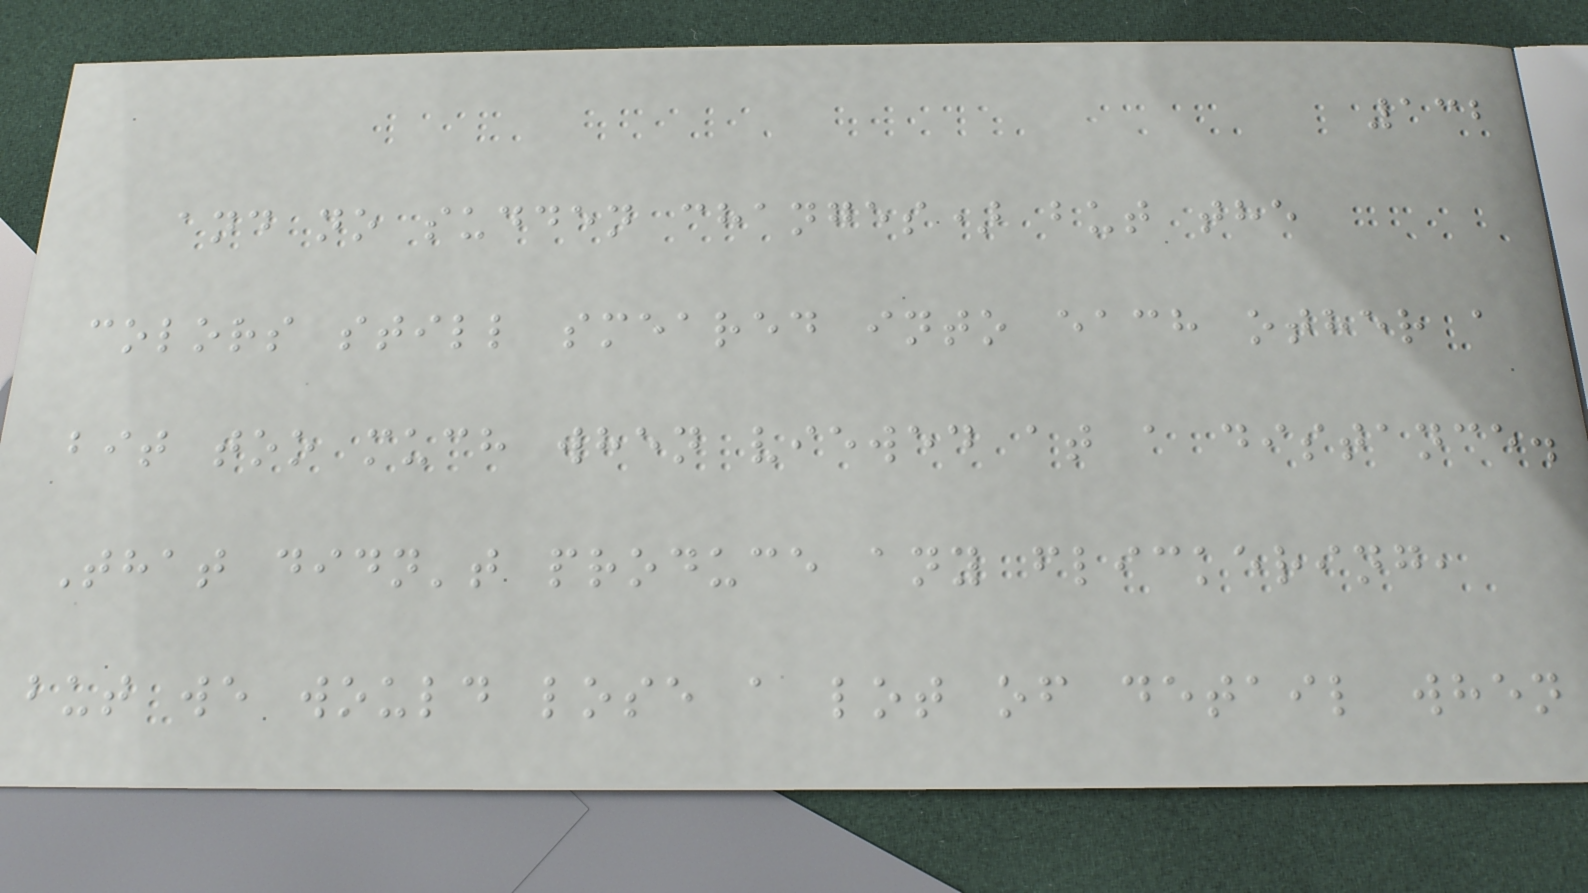132
and no sudden changes) but the
colors still smeared into each other a
bit too much when viewed at a distance.
That didn't produce any flickering,
but we would lose a lot of detail when
